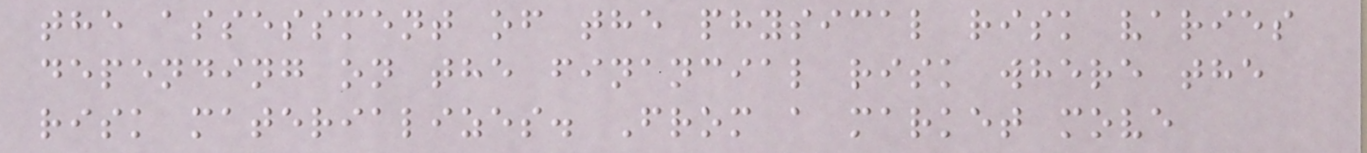the assessment of the physical risk varies
depending on the financial risk where the
risk materializes. From a market move
